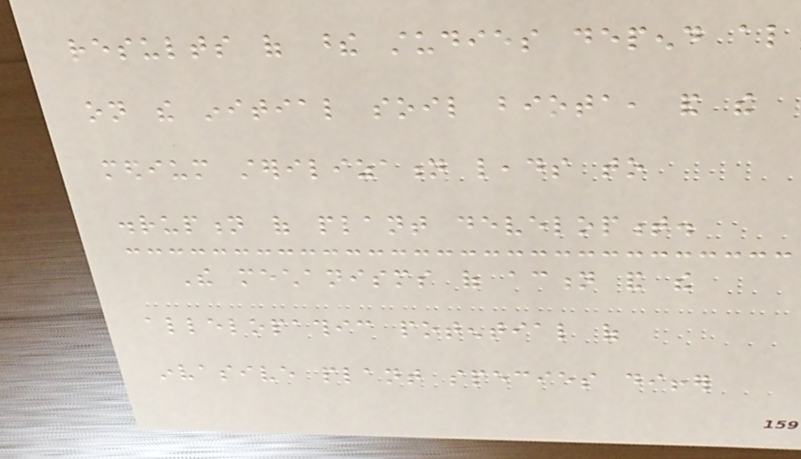results of these studies depend also
on the initial soil biota, and the
medium sterilization leads to
disruption of plant development.
The mechanisms of action and the
allelopathic potential of
invasive plant species differ
